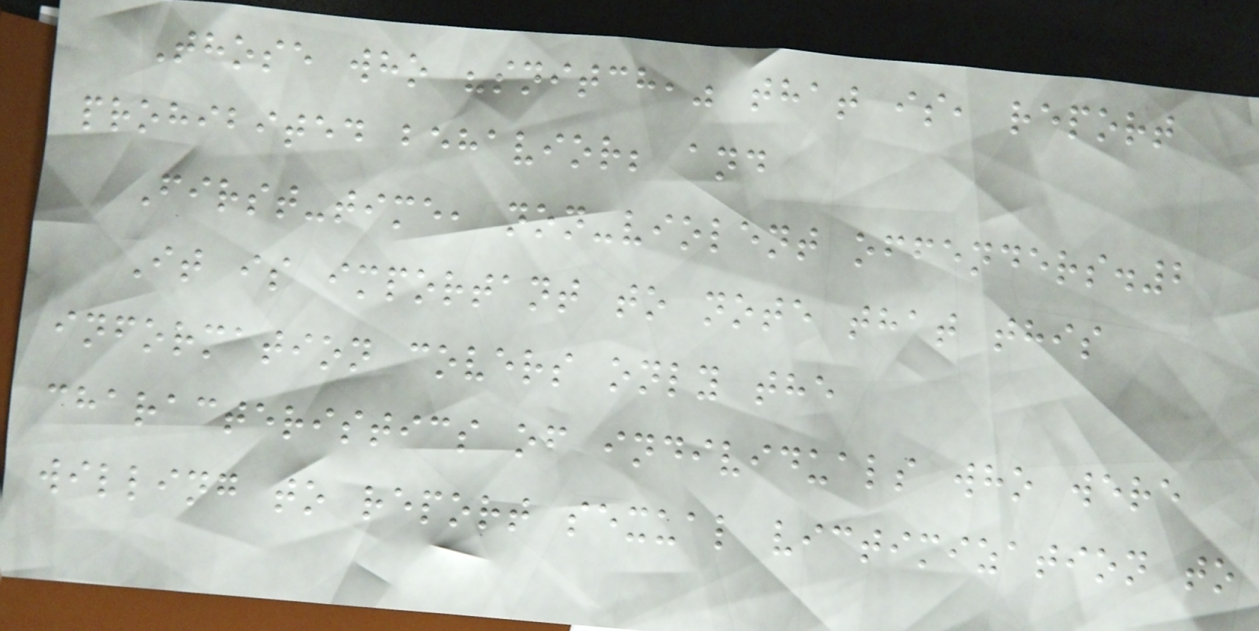Those who "snitch," that is, report
prohibited behavior; and
First-time, non-violent offenders.2
It is important to note that this
information covers only the
characteristics of individuals who were
willing to report sexual victimization to
